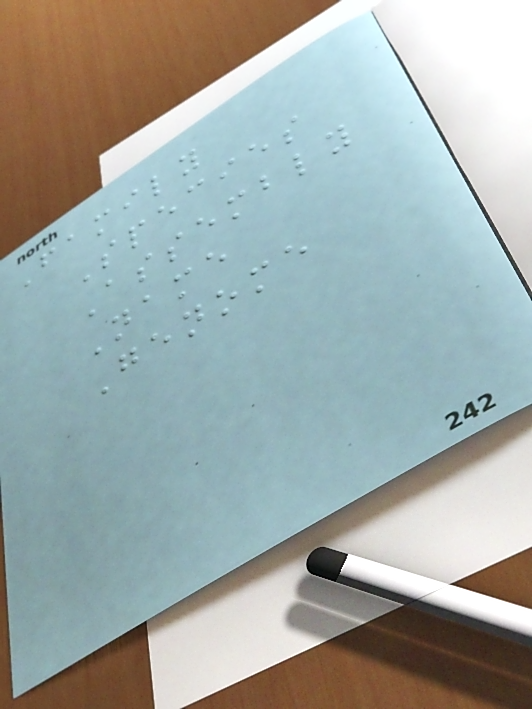Family
Species
Assembly
Name
Genome
